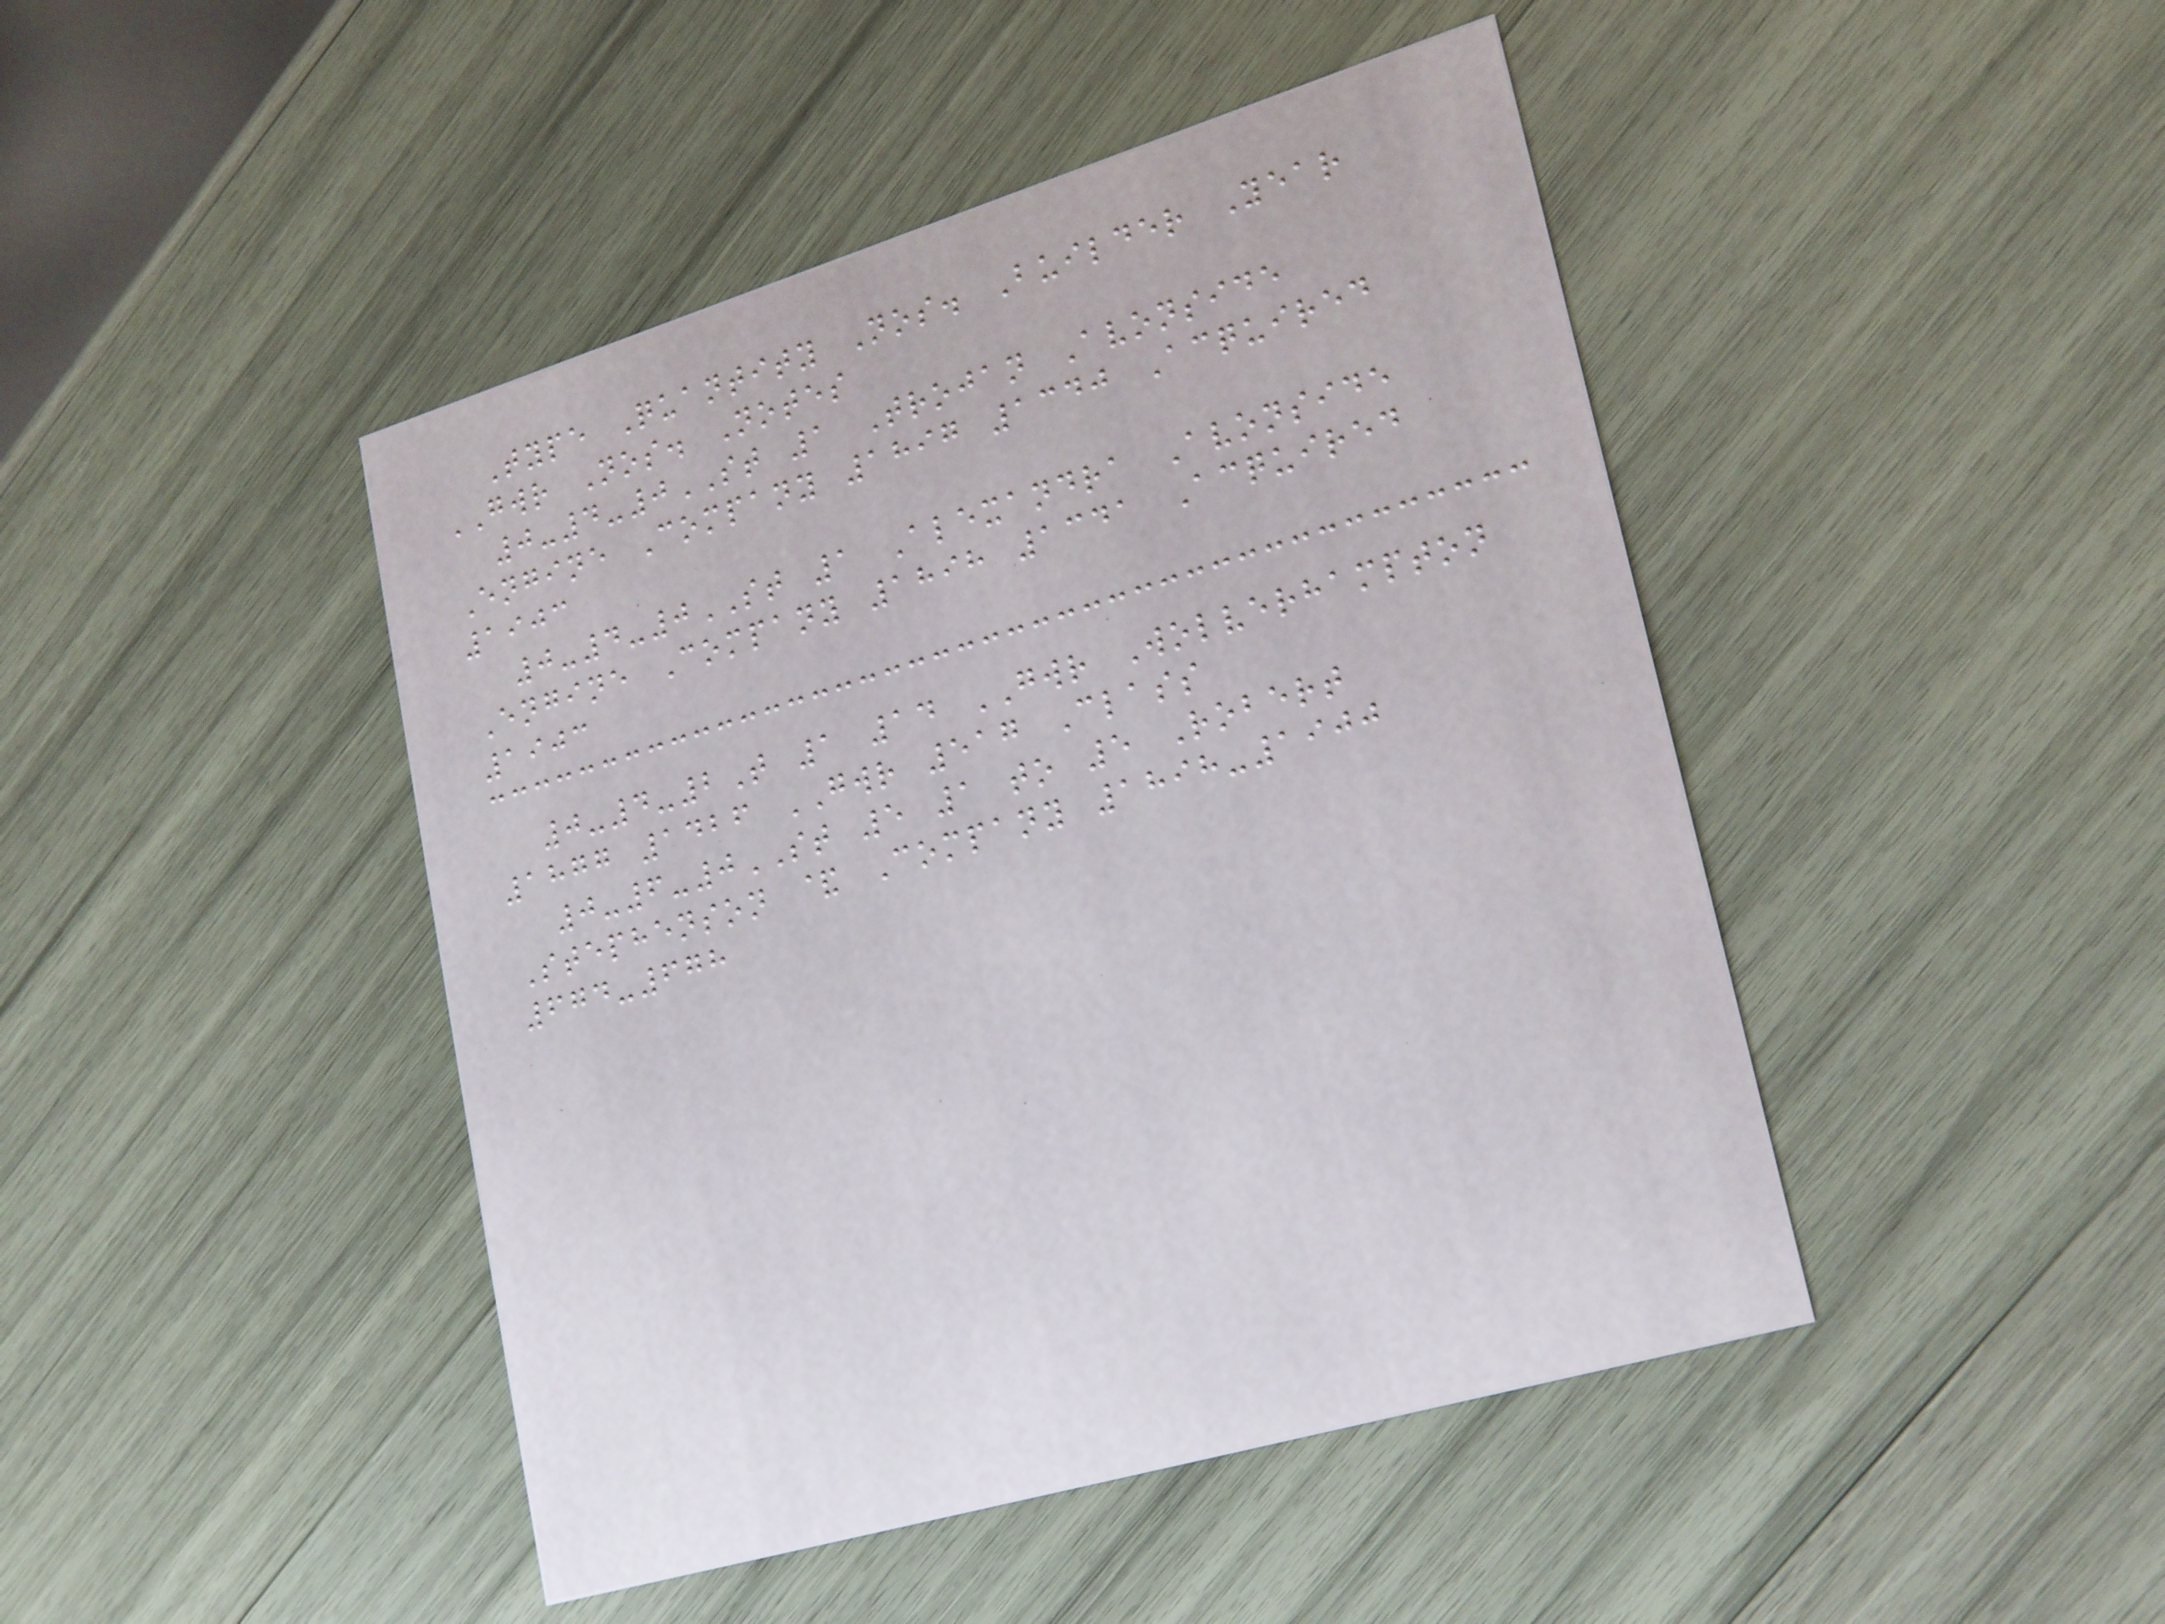Type Quantity Nos. Builder Year
GWR Nos. Notes
0-4-0ST 1 Trojan Avonside
Engine Company 1897 1340 Acquired
1903
0-4-0ST 1 Alexandra Avonside
Engine Company 1898 1341 Acquired
1903
0-4-2T 1 14 GWR Wolverhampton
1877 1426 GWR 517 Class
0-6-0ST 5 1 to 5 Robert
Stephenson & Company 1898-1900
674-678
